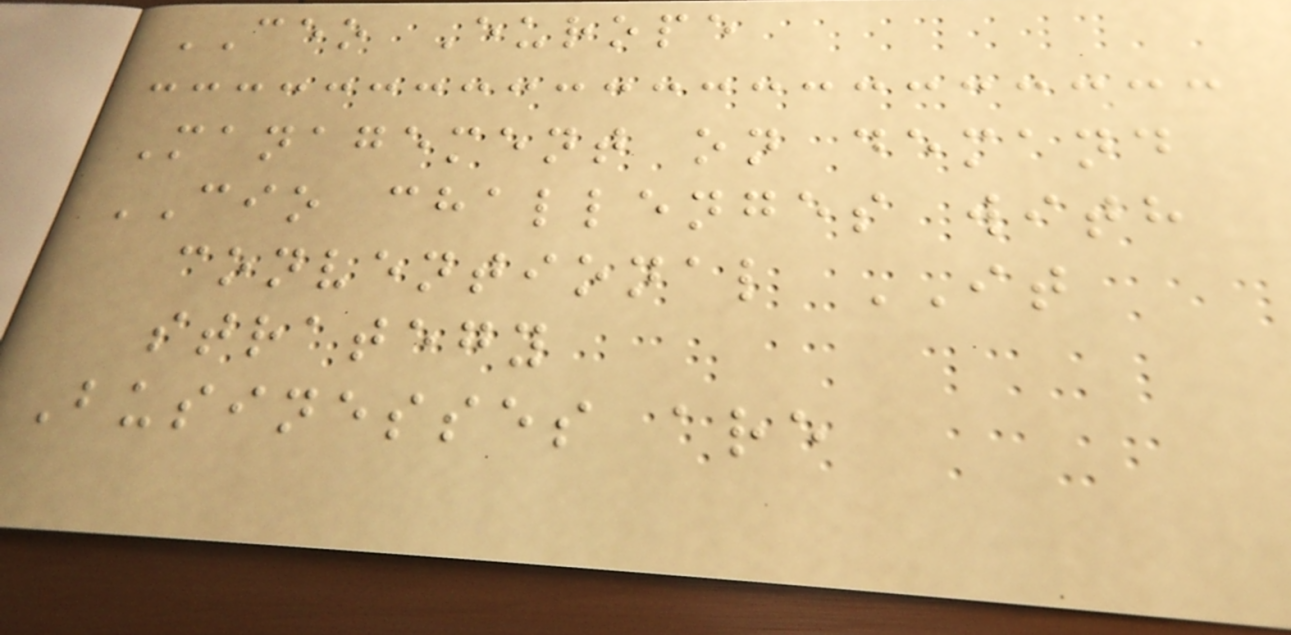CEO Europe
Management on demand
CIO challenges with
conventional IT
strategy
Businesses are
